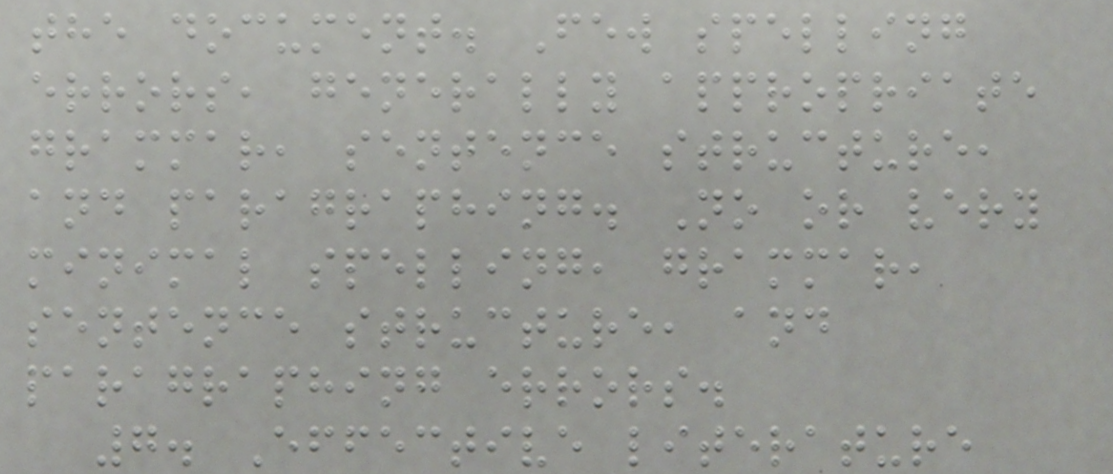the document. Few spelling
errors, generally appropriate
grammar, sentence structure,
and paragraphing. No or very
minimal spelling, grammar,
sentence structure, and
paragraphing errors.
7. Effective literature
